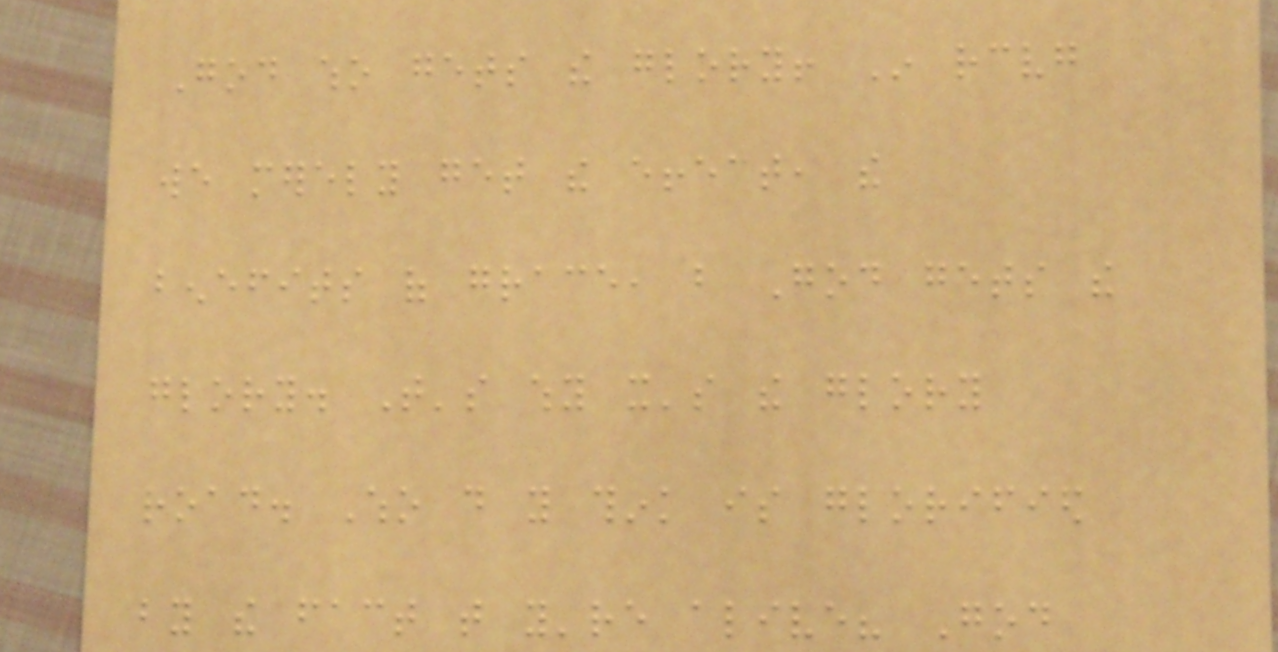God who gets the glory! In receiving
we merely get the effect, the
benefits of grace, but God gets the
glory. That's why it's the glory
road. Who do you think is glorified
by the fact that you're alive? God
